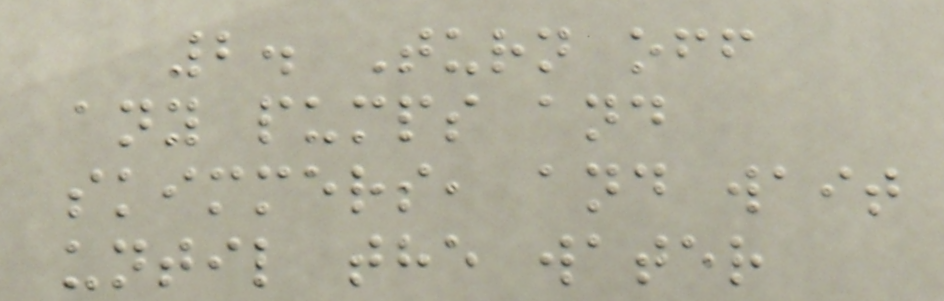2. Turn off
any pumps and
skimmers, and wait
until the water
